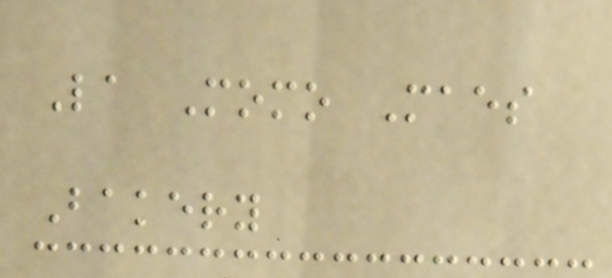La Momo Maes
Bakery
